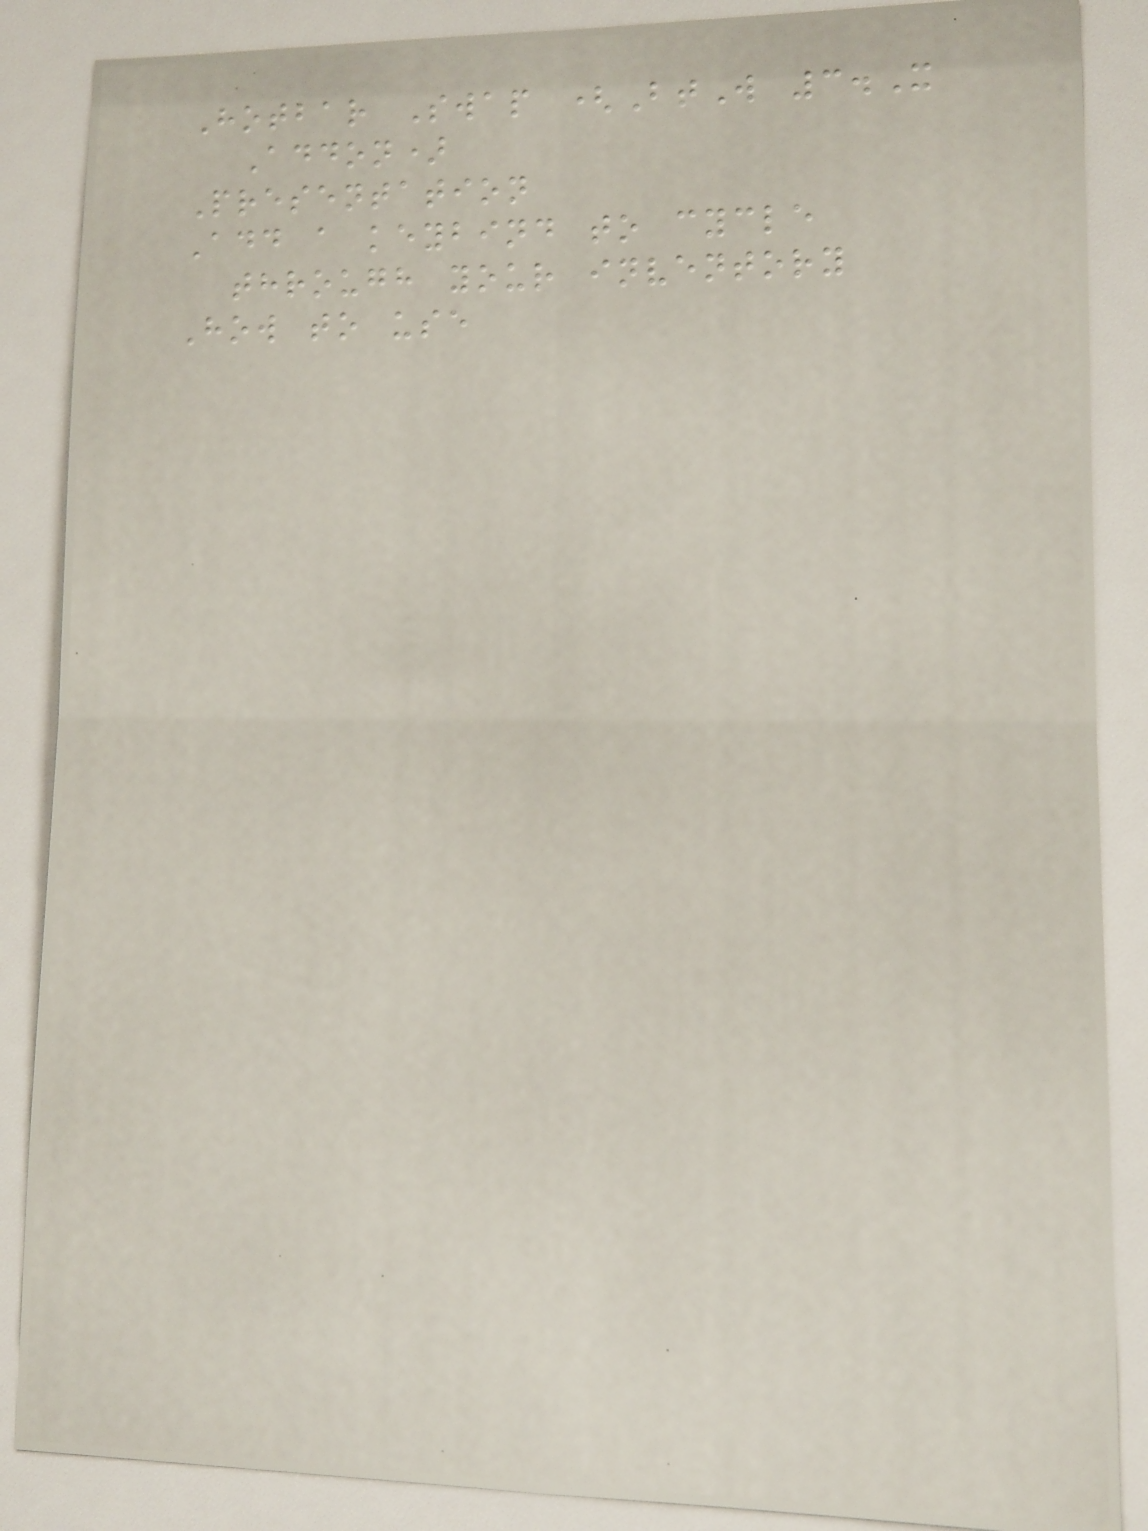Hotbar Swap (BtW 3.X
Addon)
Presentation
Add a keybind to cycle
through your inventory
How to use
